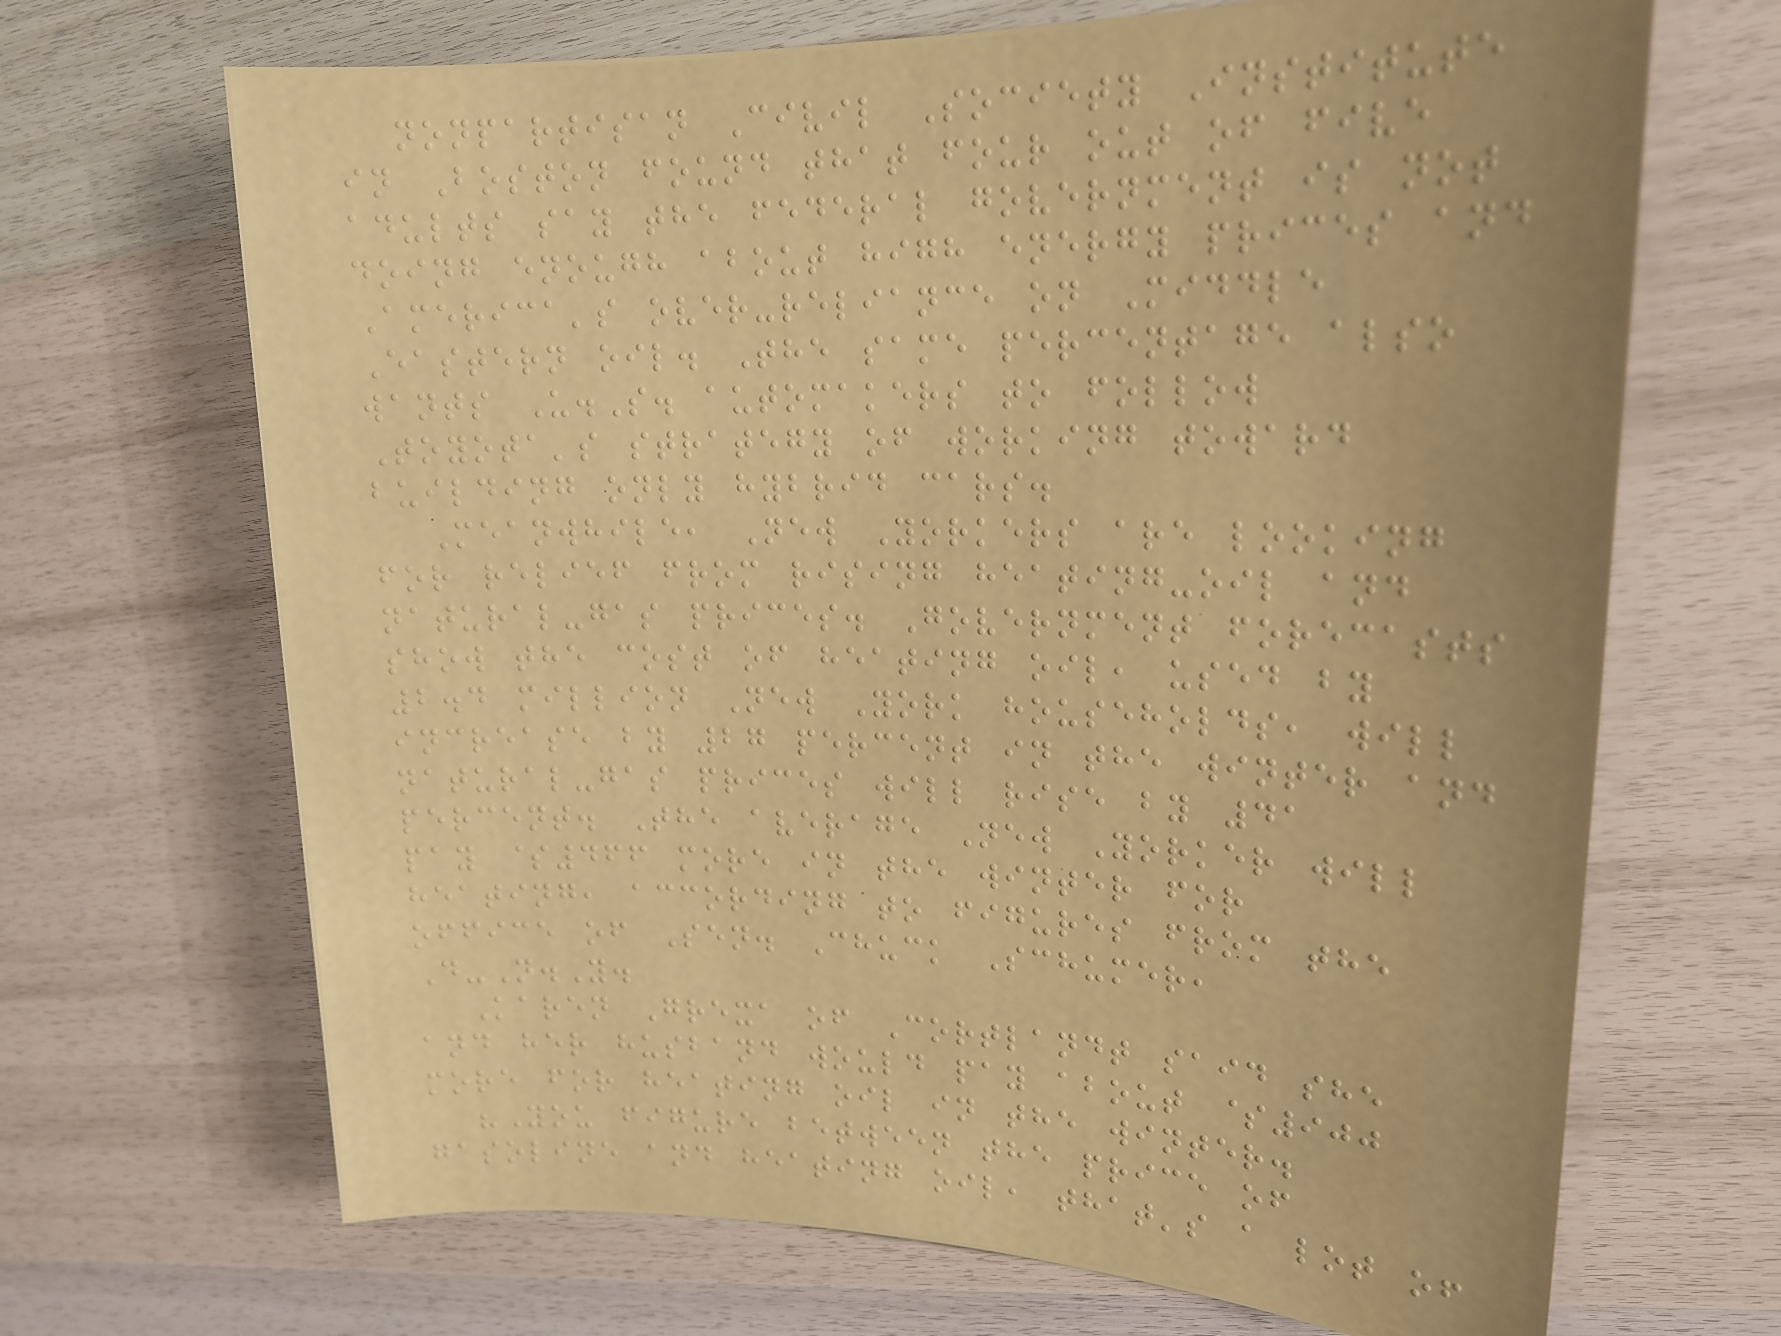nonpartisan Civil Society Institute
in Boston found that four out of five
adults say the federal government is not
doing enough about high energy prices and
America's over-reliance on Middle
Eastern oil. The same percentage also
wants U.S. automakers to follow
Toyota's strategy of working toward
building only hybrid cars.
Meanwhile, New Yorkers are looking
for relief from rising heating-oil and
natural-gas prices. Government forecasts
show the cost of heating oil, used by
2.4 million New York households, will
increase by 27 percent in the winter and
natural-gas prices will rise by 41
percent. The average New Yorker will
pay $466 more in the winter for
heating, according to figures from the
office of Sen. Chuck Schumer,
D-N.Y.
Karen Grexa of Cortlandt said she
and her husband would pay about $900
more for heating oil in the winter.
"You figure between the price of
gasoline and heating oil, that's a lot of
